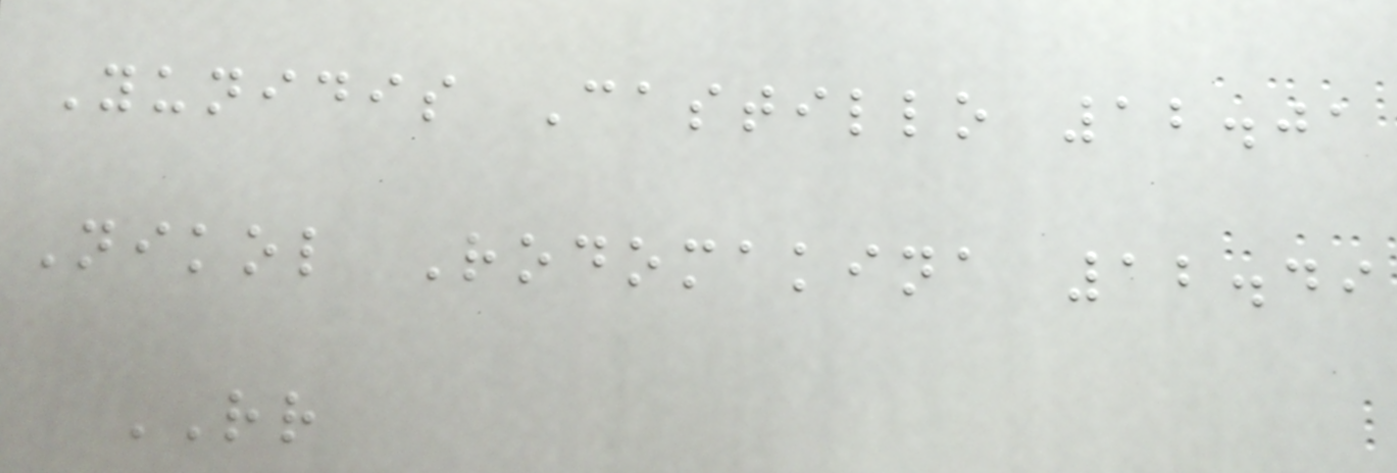Yunidis Castillo 12.01
Nikol Rodomakina 12.49
RR
